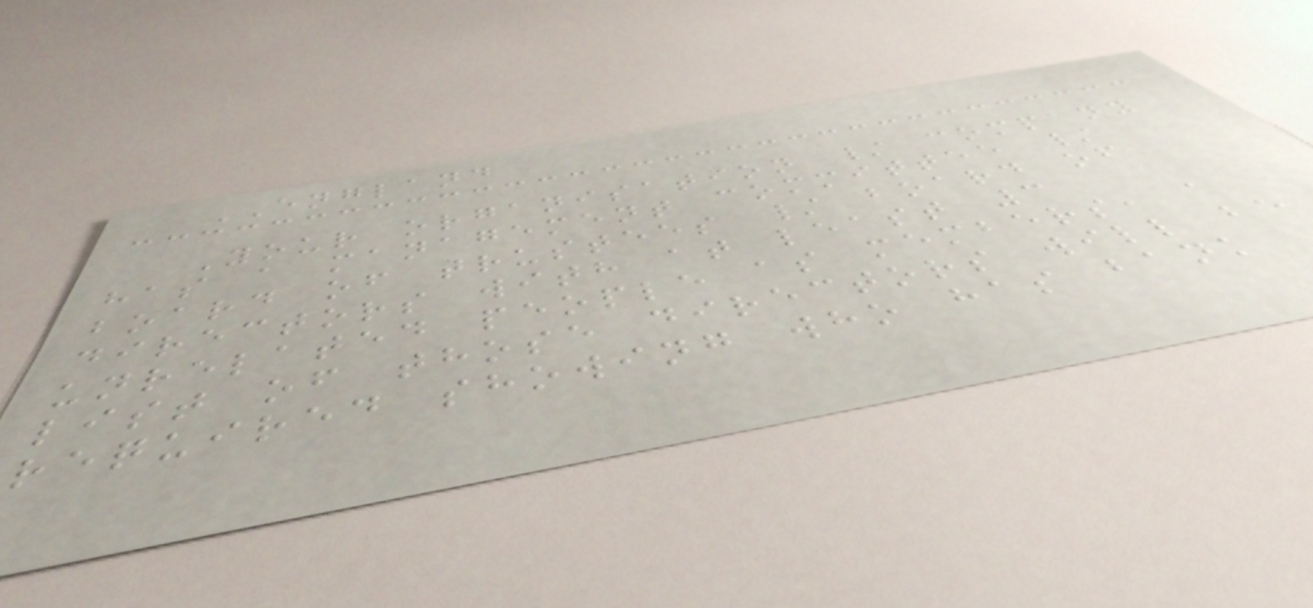ENGLAND
Your organisation / company
has a management committee /
board of trustees / board of
directors with at least 3
unrelated people as members, a
list of those directors will be
required showing who has bank
